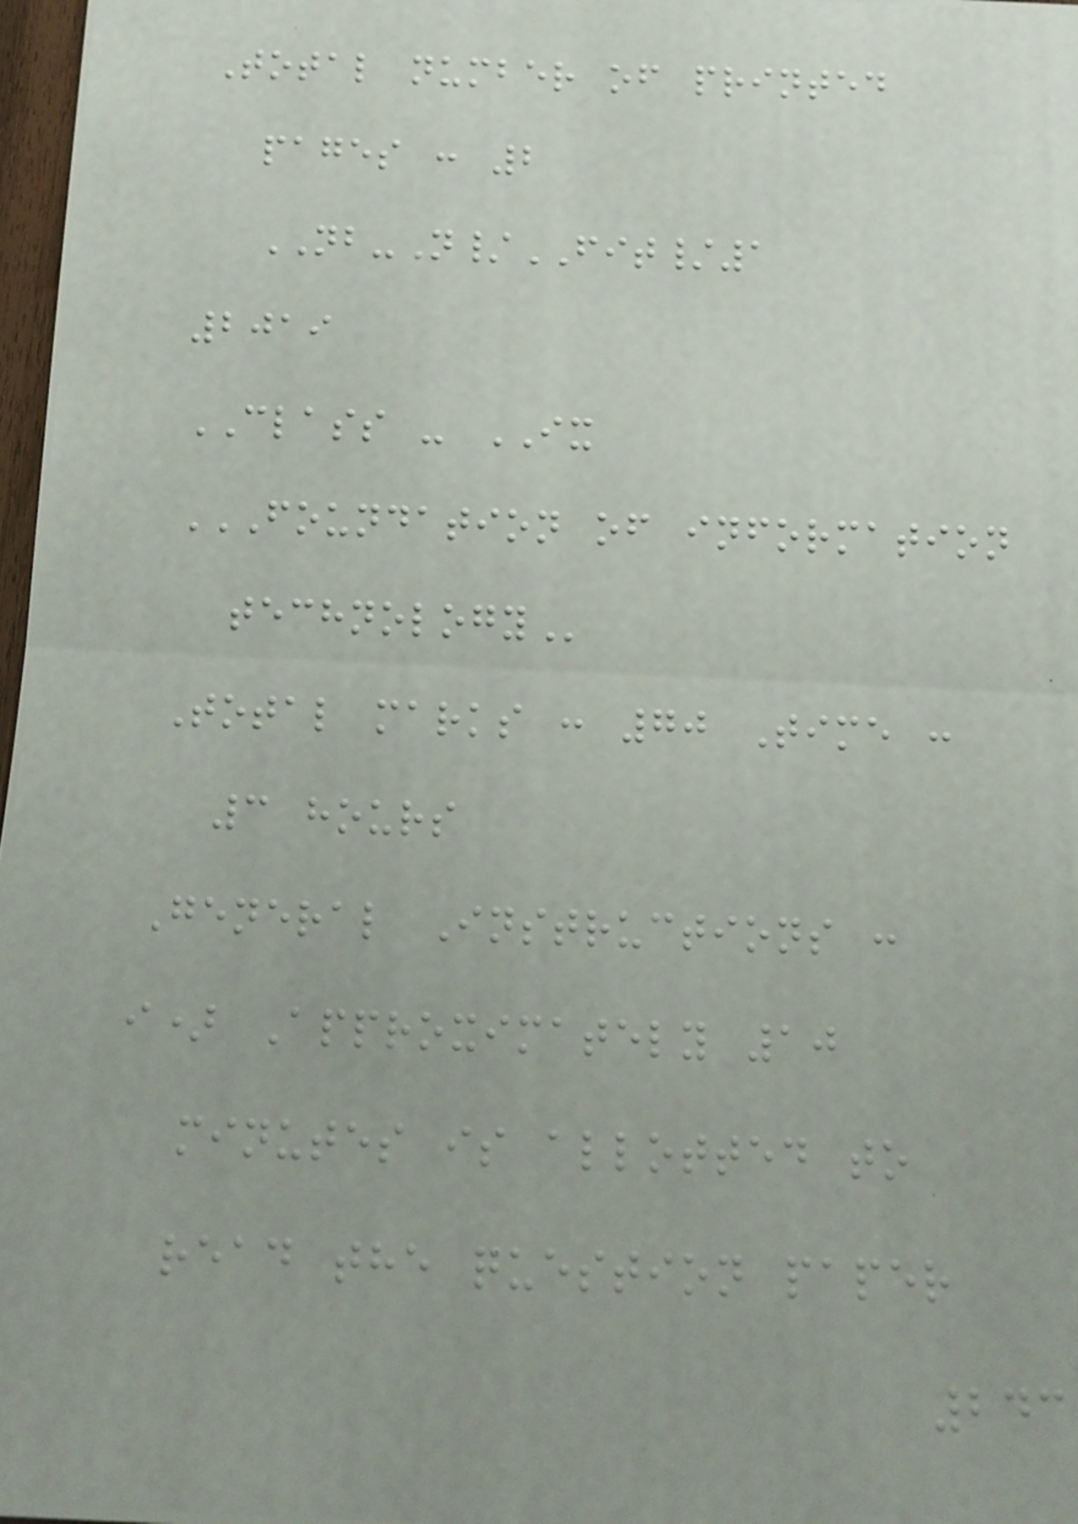Total number of printed
pages : 2
NB-N/FIT/1
2019
CLASS - IX
FOUNDATION OF INFORMATION
TECHNOLOGY
Total marks : 70 Time :
3 hours
General Instructions :
i) Approximately 10
minutes is allotted to
read the question paper
243
